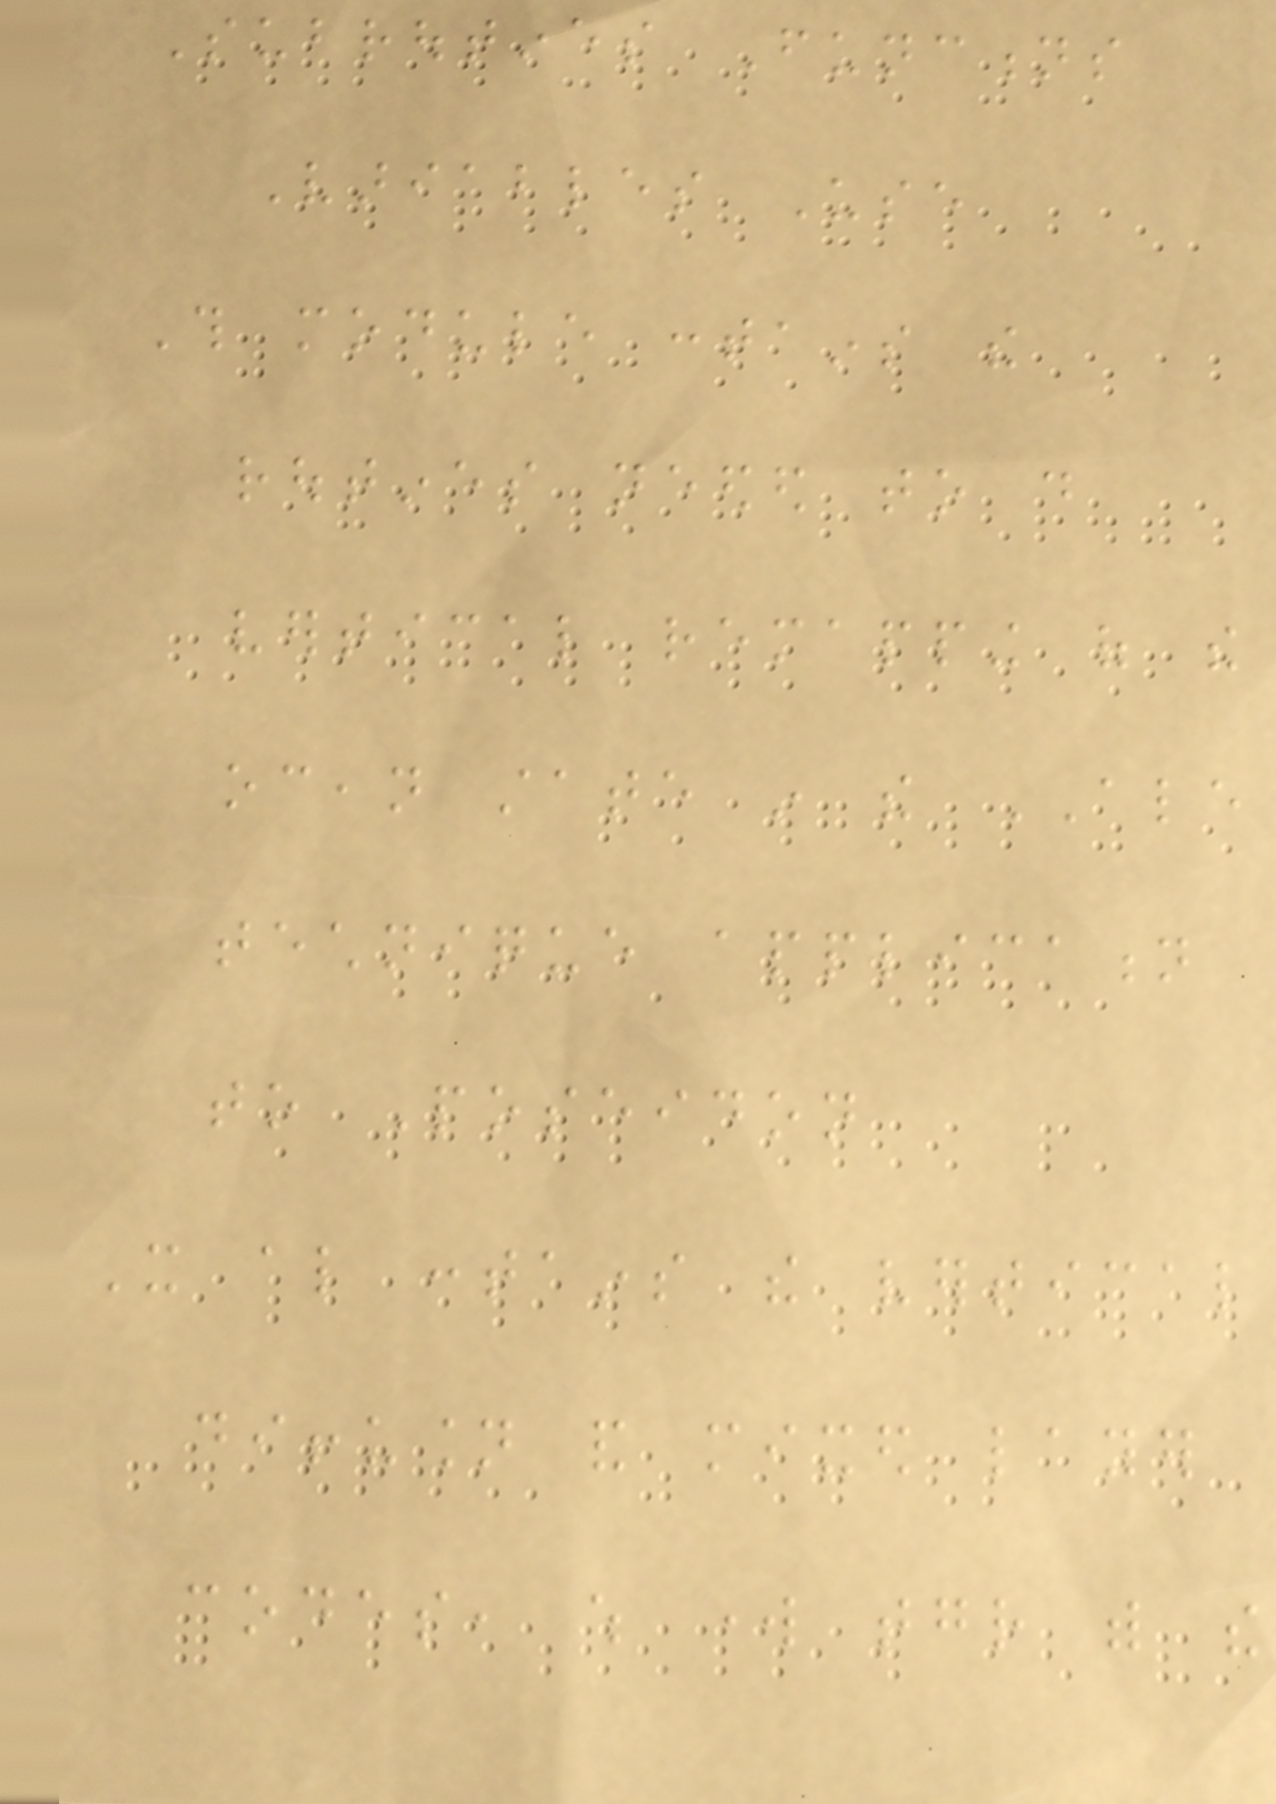Subroutines Functions
Variables Use
This module contains the
routines needed to do
vertical remapping of the
ocean state in the ALE
technique application
to Poseidon
It also contains the vertical
diffusion and mixed layer
codes, which work together with the
